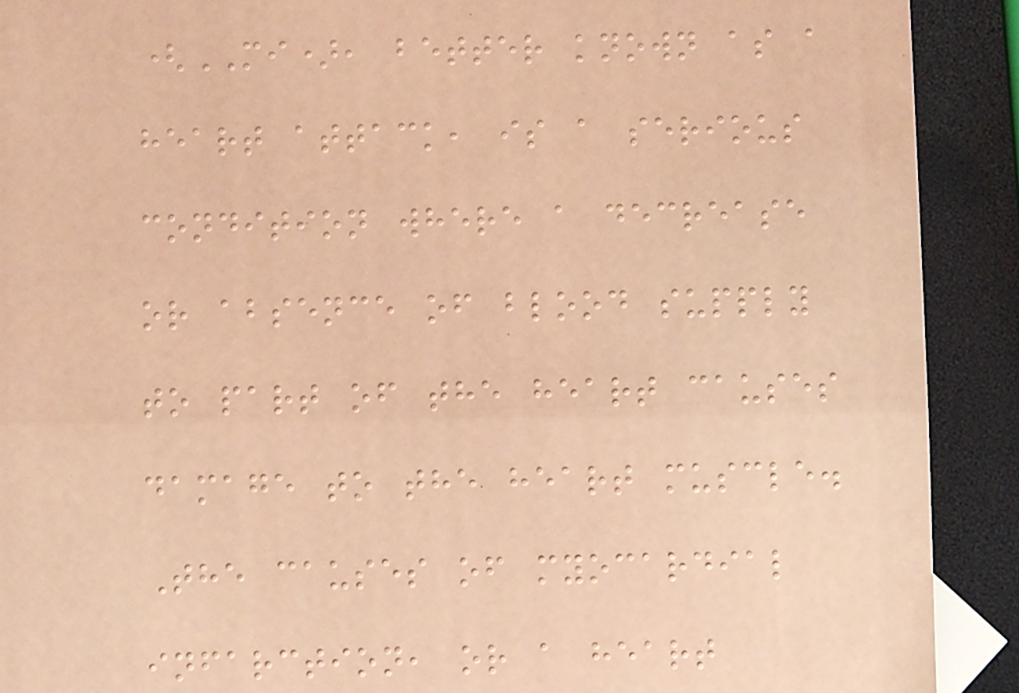(MI), better known as a
heart attack, is a serious
condition where a decrease
or absence of blood supply
to part of the heart causes
damage to the heart muscle.
The causes of myocardial
infarction, or a heart
